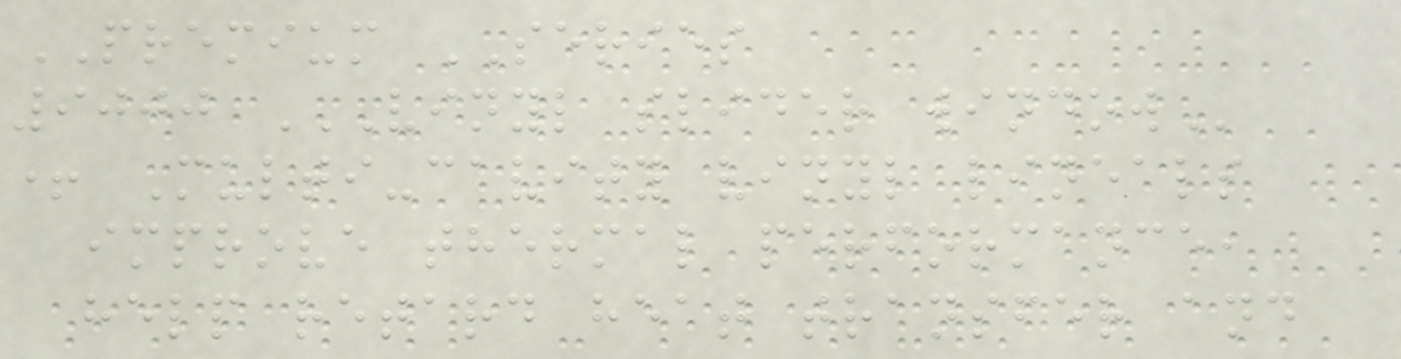PREMIUM SERIES
9000 VINYL SLIDER WINDOW
+ Multi-cavity vinyl lineals
improve thermal performance,
help retard heat transfer and
